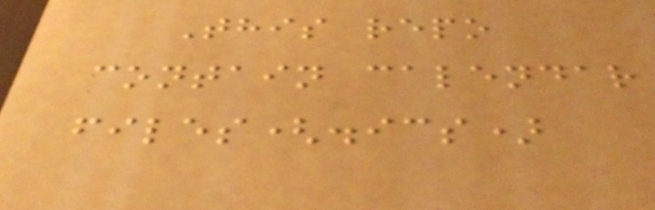This repo
contain calendar
files(.ics)
